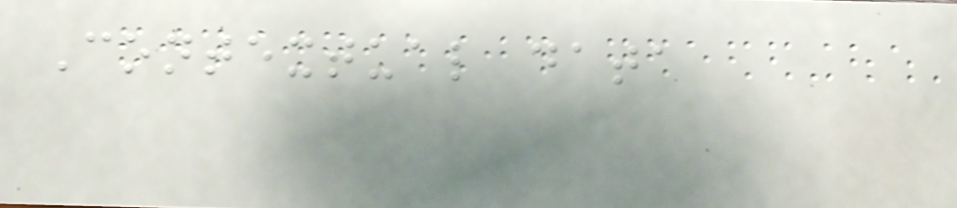Contextual data
